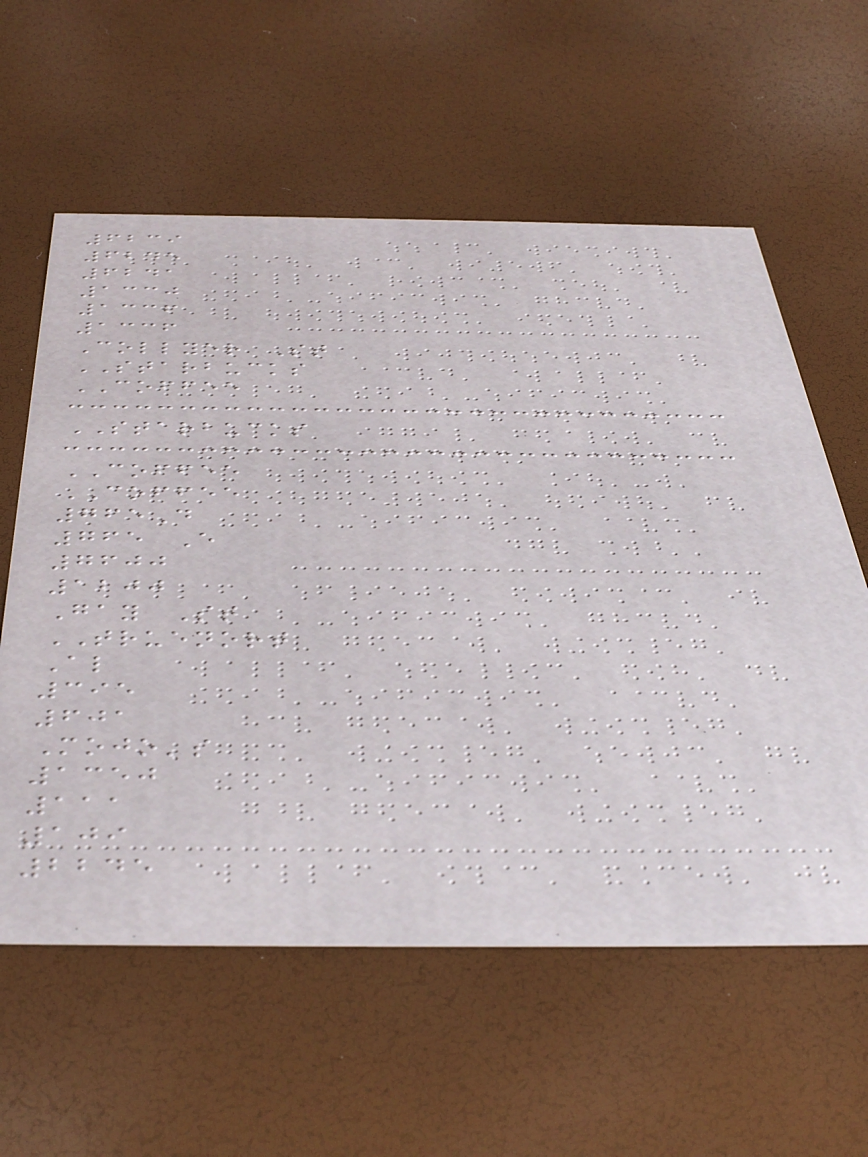6239
6245
6241
1330
1336
1336
Collyer St
STARBUCKS
COFFEE
STARBUCKS
COFFEE
COFFEE
765D
765 E
7600
1200
Gay St
TRUENORT
Al
395
601
Mojo's
1350
111
109
2245
